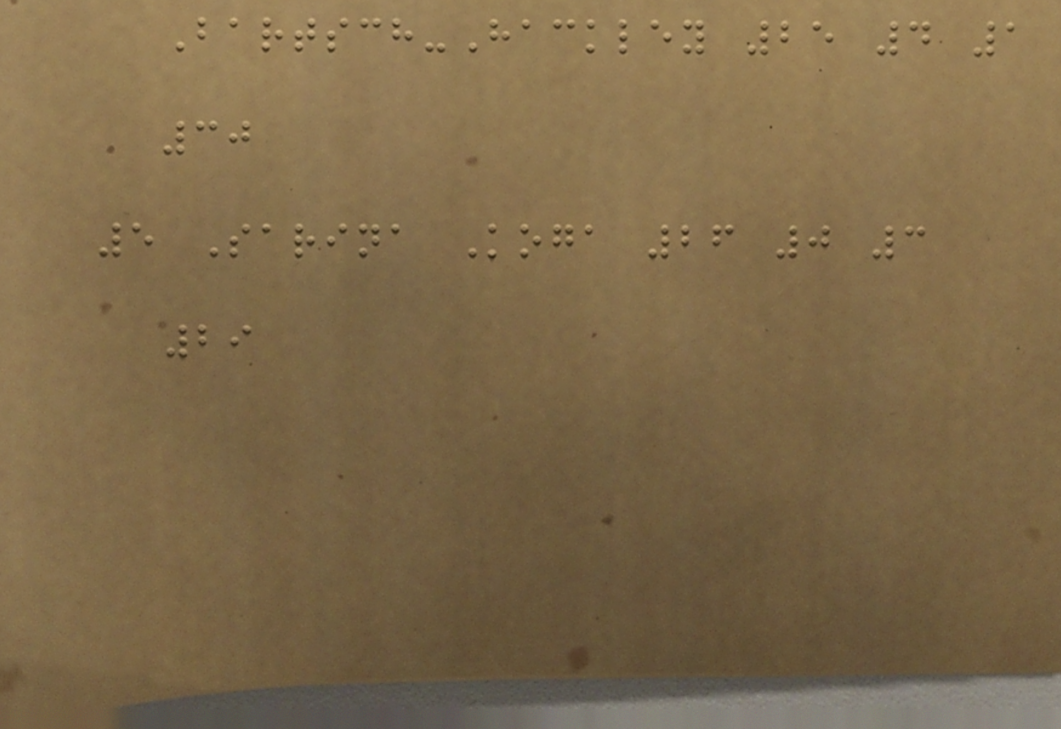Bartsch-Hackley 25 4 1
30
5 Sarina Koga 26 0 3
29
